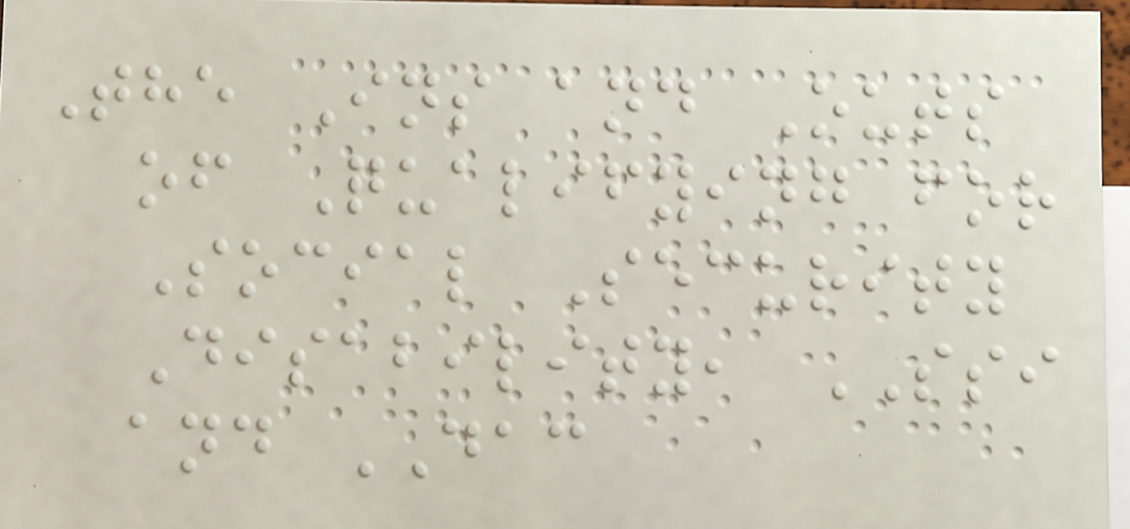The Ins and Outs
of Qualifying for
Social Security
Disability, SSI
and DAC
